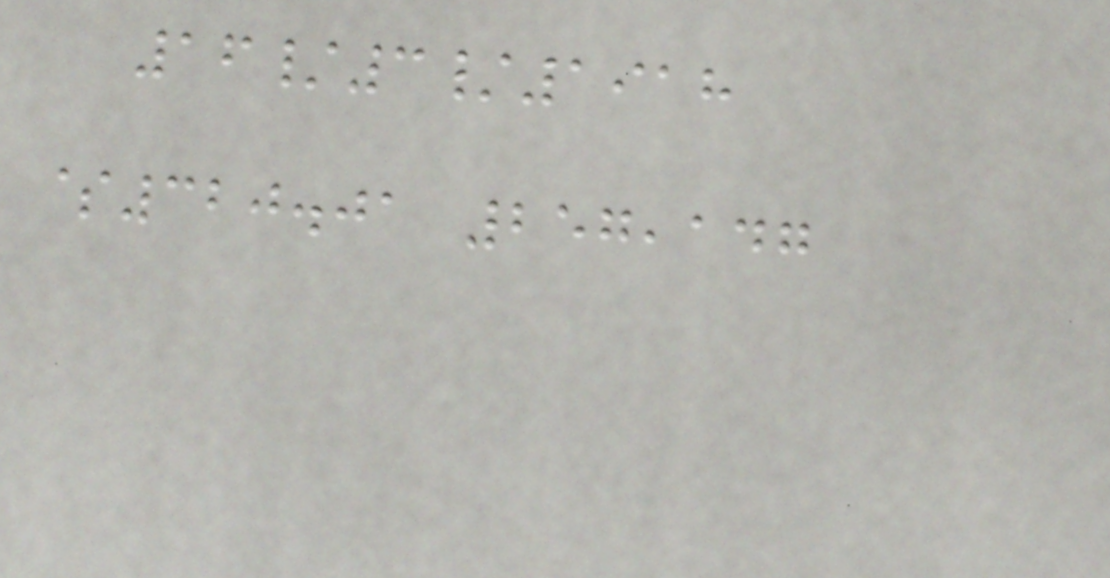16/3/1918
$320.01 257,147
